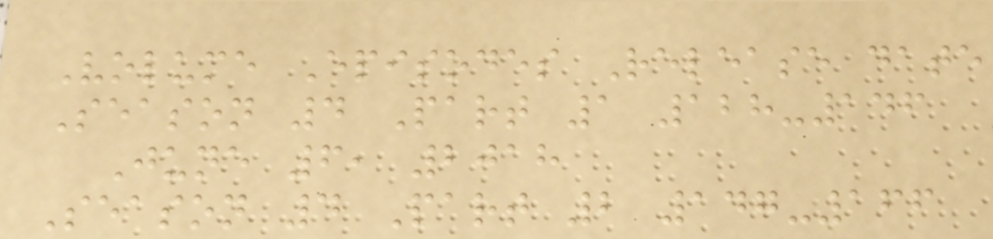Volume Episodes Release date
Season 4 Part 1 128-146
June 6, 2018
Season 4 Part 2 147-166
